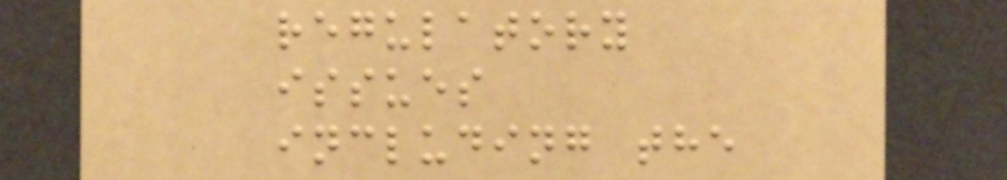regulatory
issues
including the
